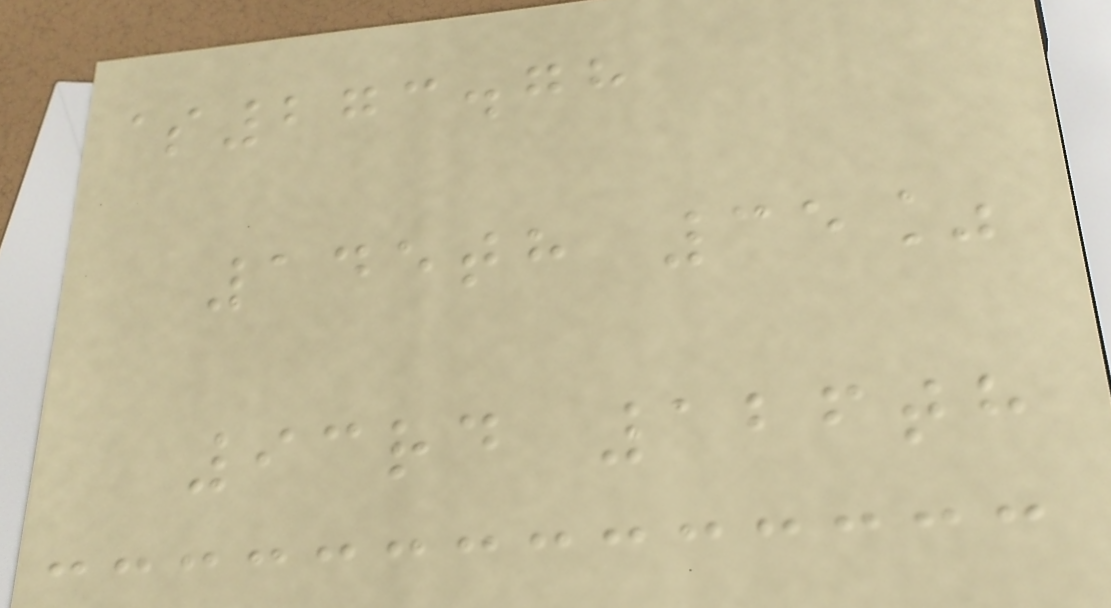$273.78
145th 35%
93rd 126th
